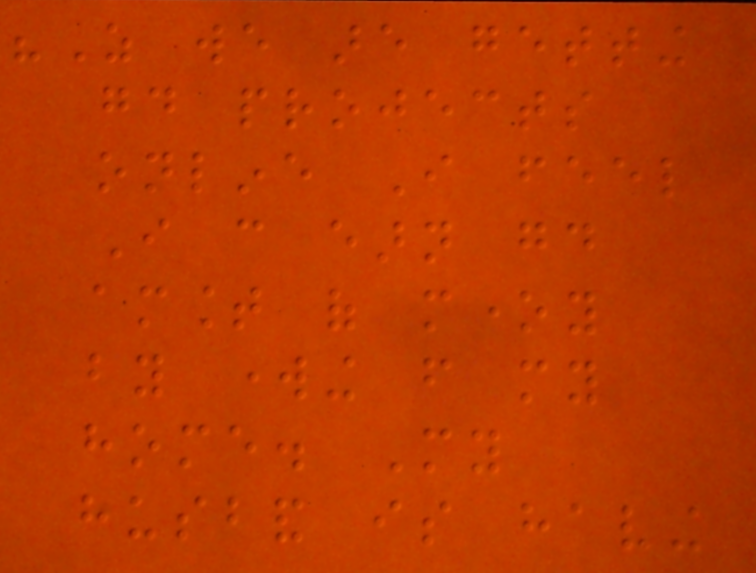"As we are getting
good projects
online I feel
I can earn good
amount of money
by working from my
home. My
husband is having
